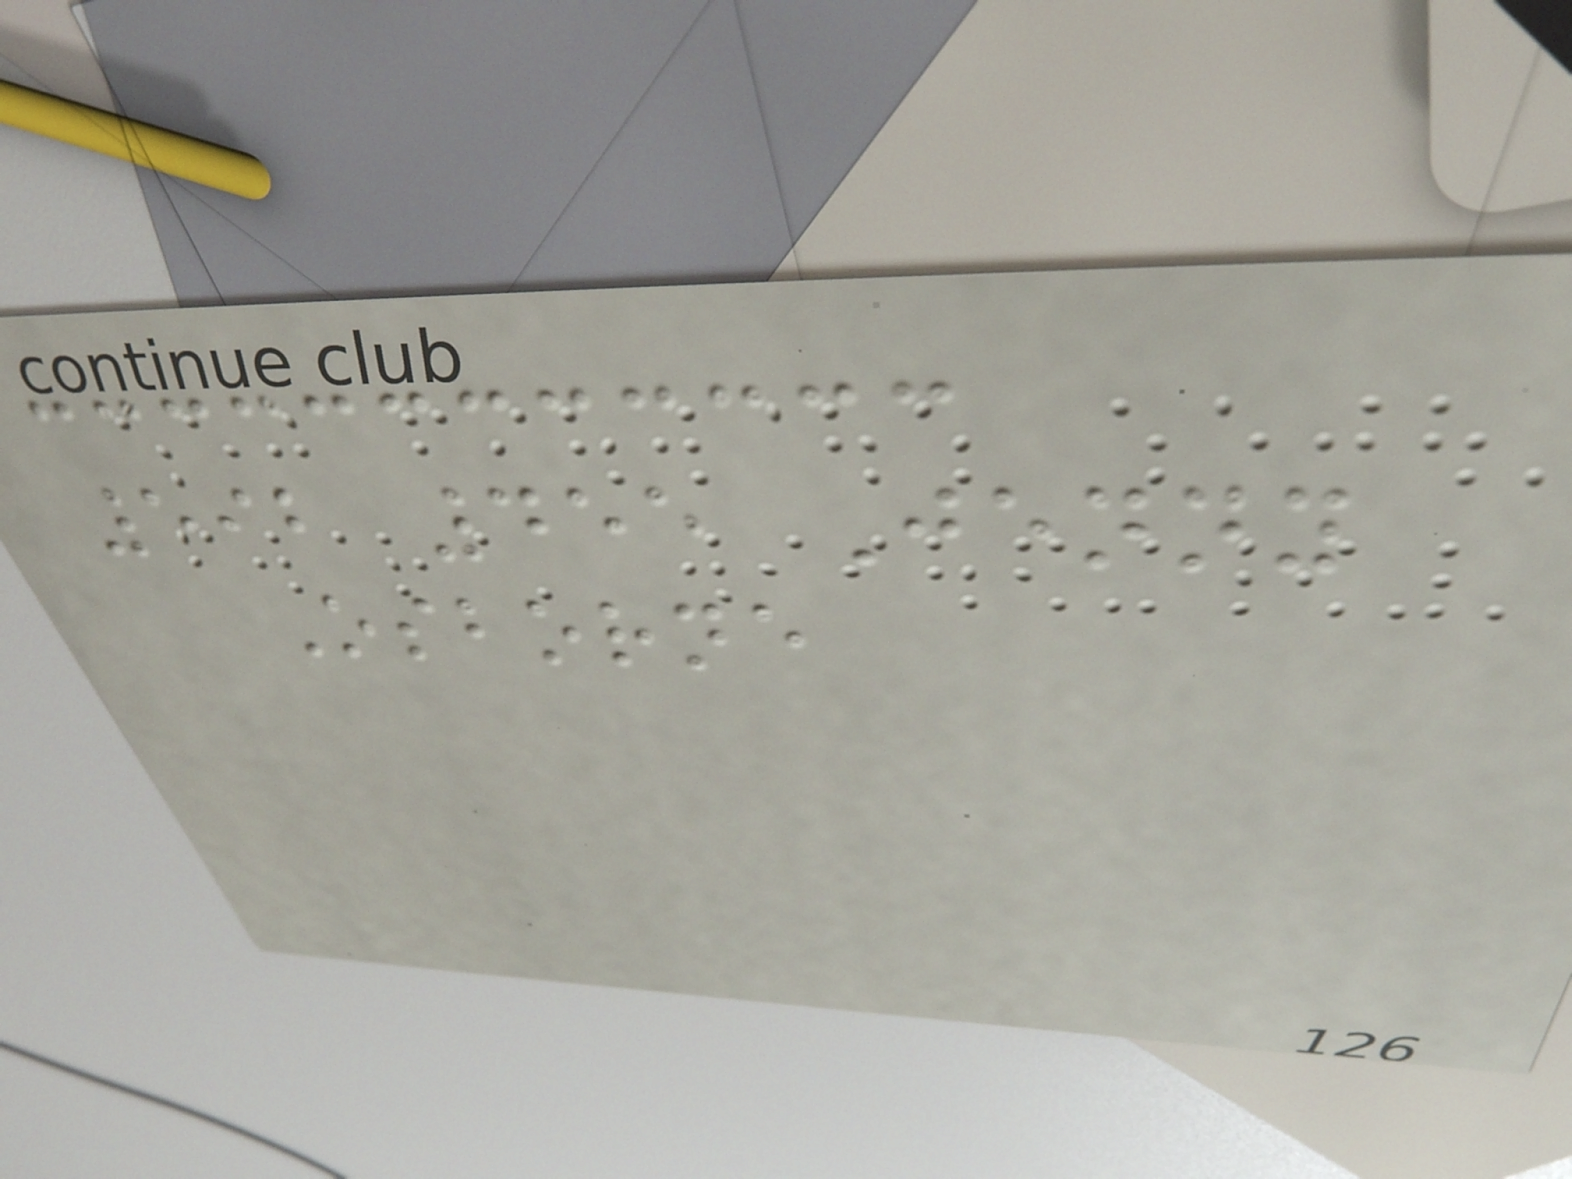592 455 Jenny
Osborne
